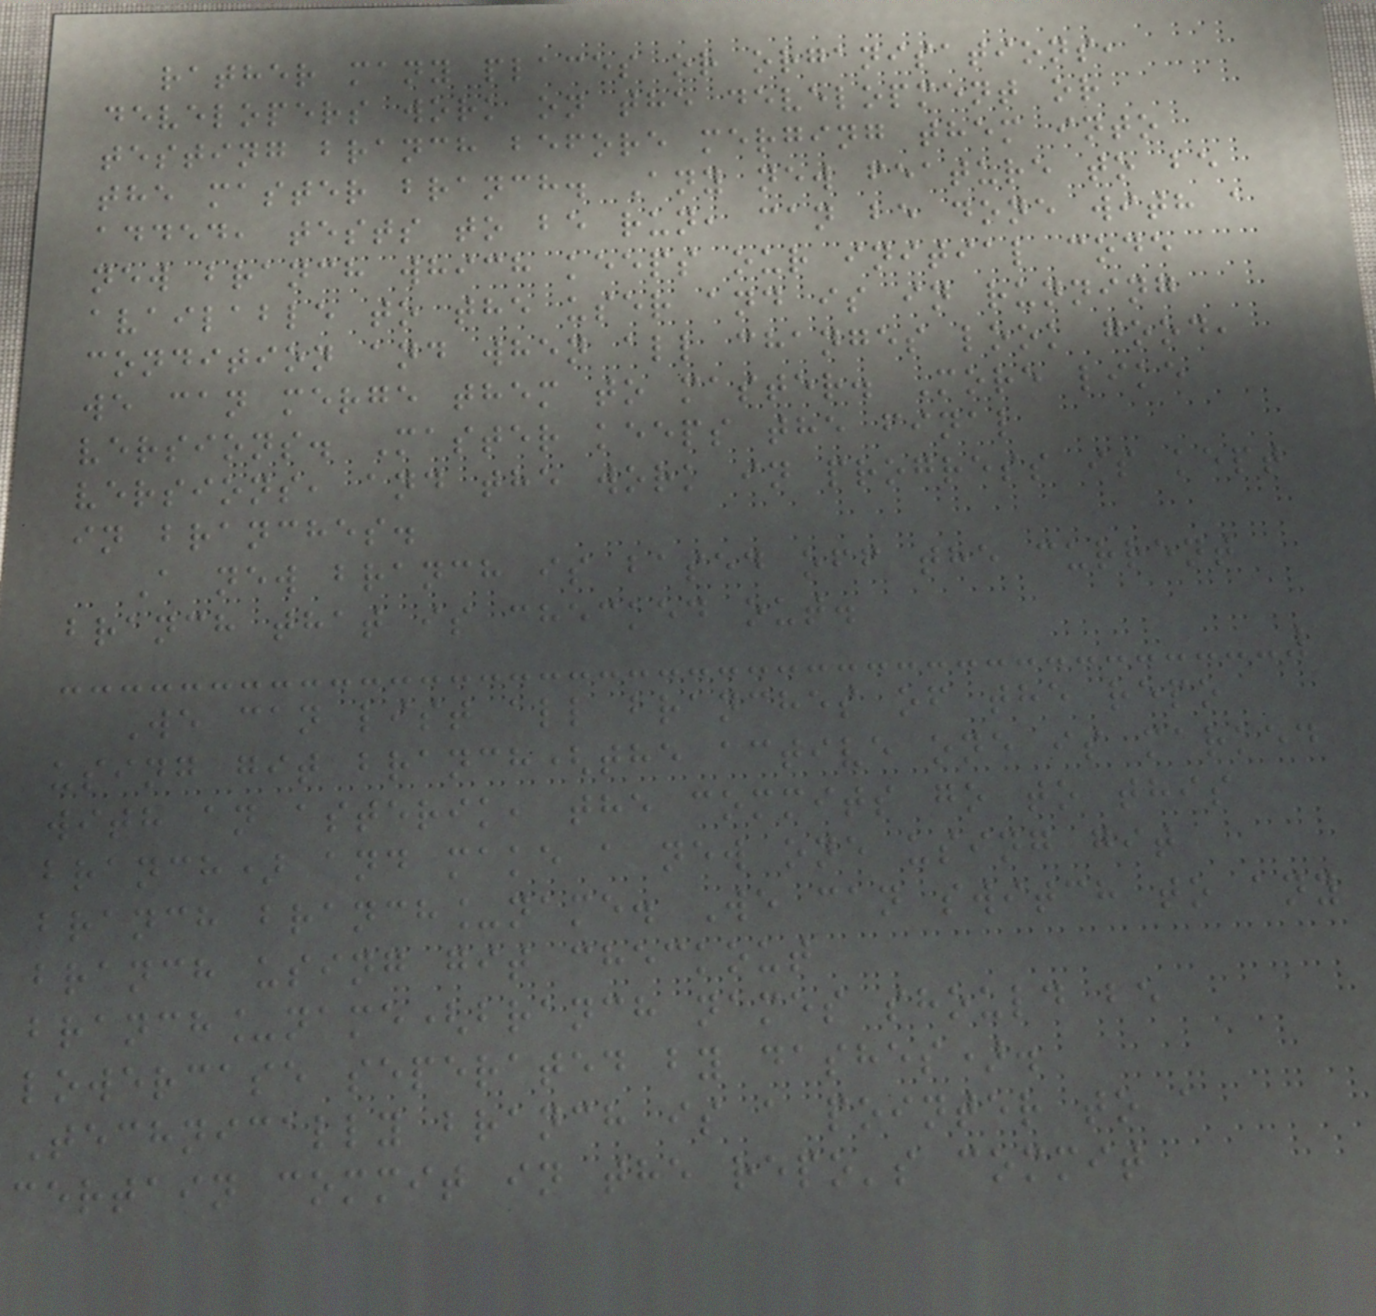rather many places or organisations,
developers work on the development or
testing branch before merging them into
the master branch. Any new feature to be
added, tests to be run, can be done with a
new branch which keeps our initial code
available to the user and is in running
condition and when all changes look good,
we can merge them to master. More like
versions. Master keeps the final
versions, and the work in progress is kept
in branches.
A new branch is based off the current
branch that is checked out.
We can list all branches of the repo
using git branch(the active one is marked
with an asterik, the commits go to this
branch) and make a new one using git
branch branch_name. We can switch to any
branch using git checkout
branch_name(branch names should be
lowercase seperated by dashes).
Technically branch is a pointer to a
certain commit in the repo's commit
